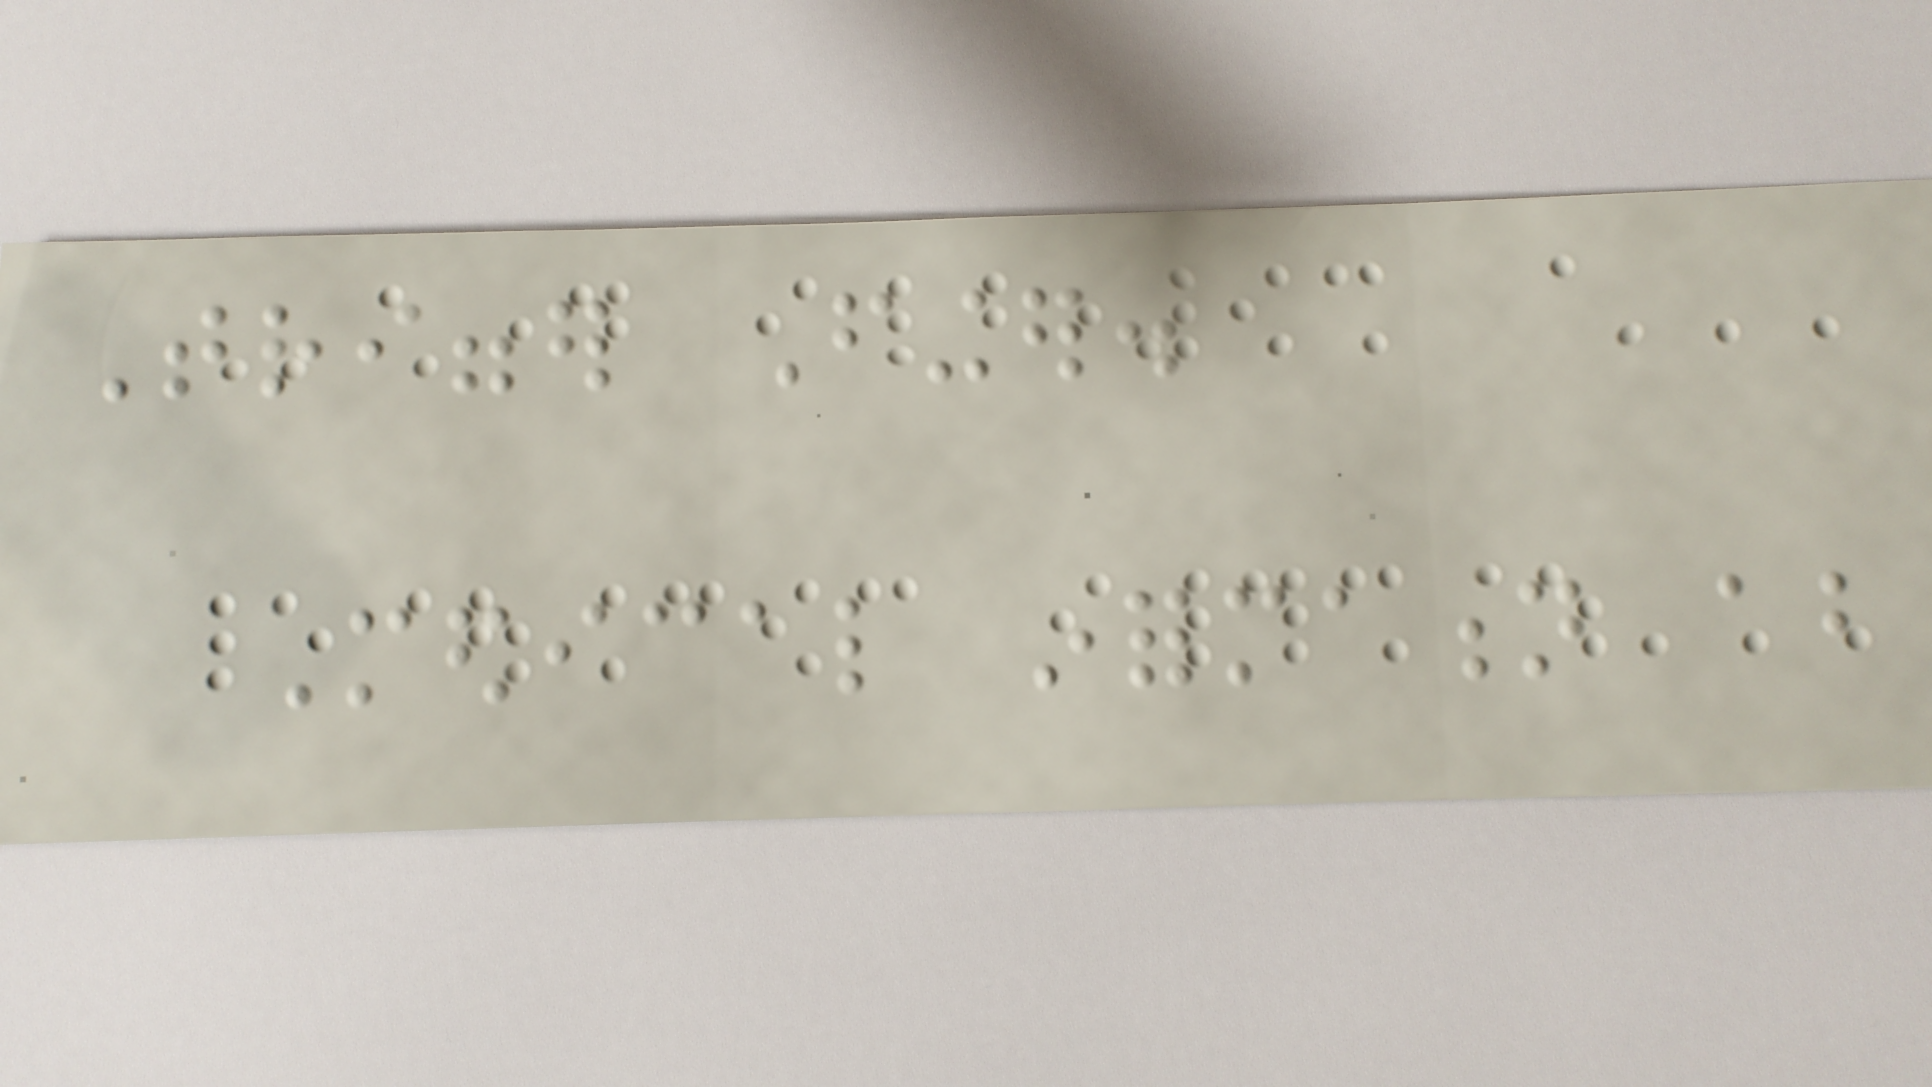Trigger Finger.
Medical information about
